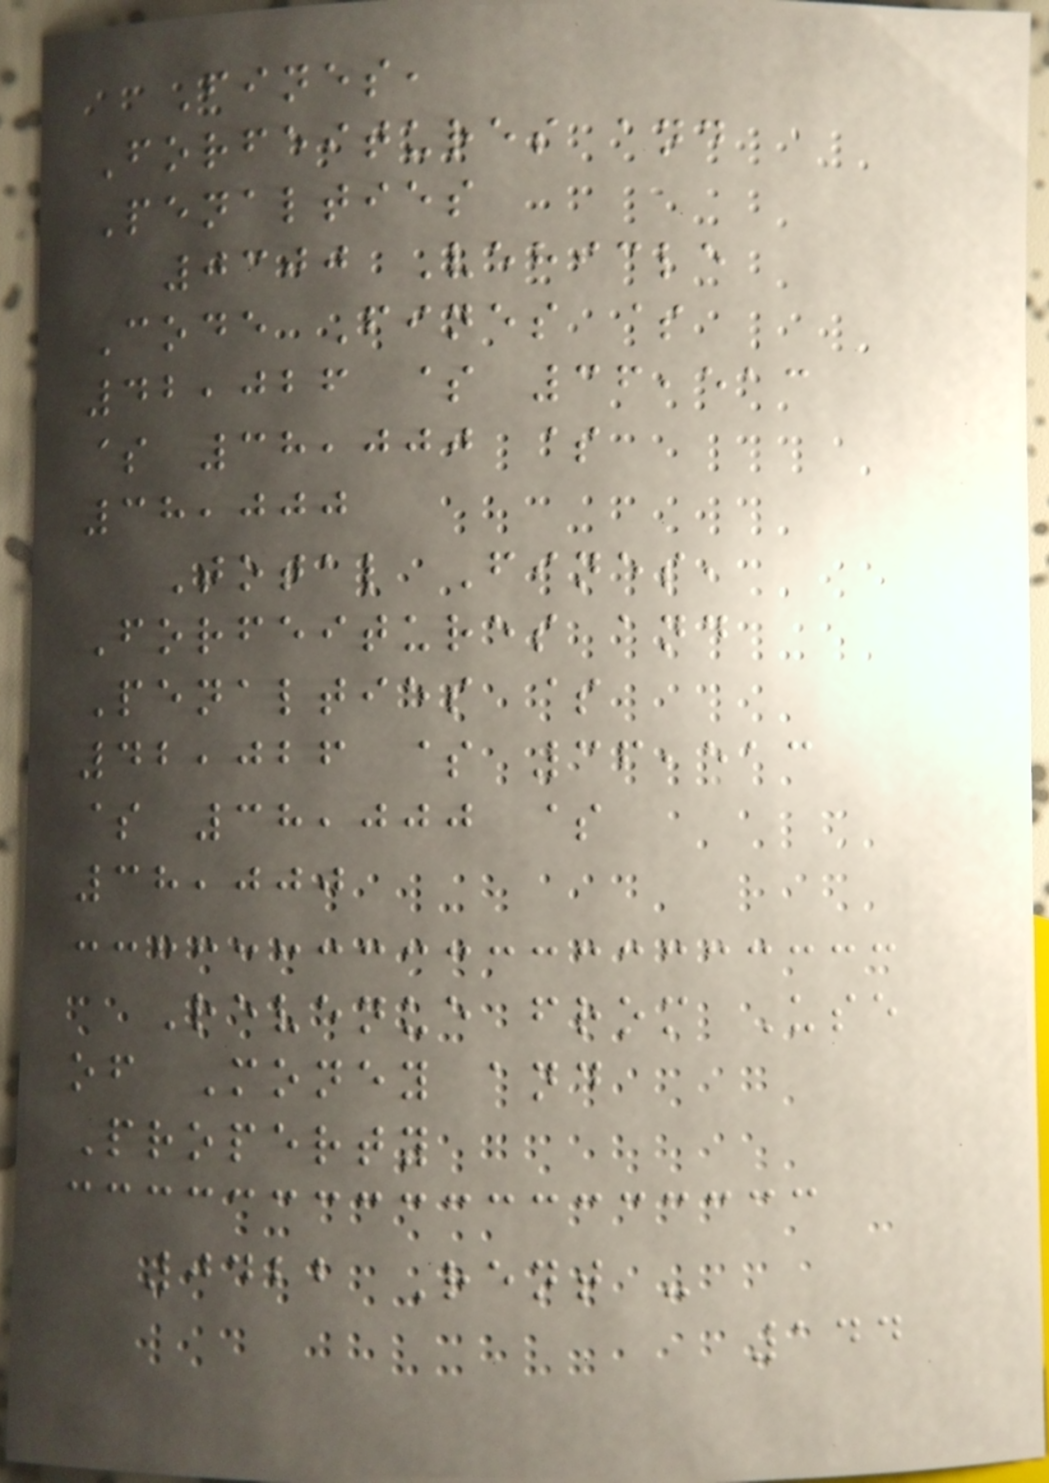Fines,
Forfeitures and
Penalties
0300 Vehicle
Code Fines $
42,026 $ 36,513
$ 38,000 $
38,000
Total Fines,
Forfeitures and
Penalties $
42,026 $ 36,513
$ 38,000 $
38,000
Revenue from Use
of Money and
Property
0422 Rent -
144
